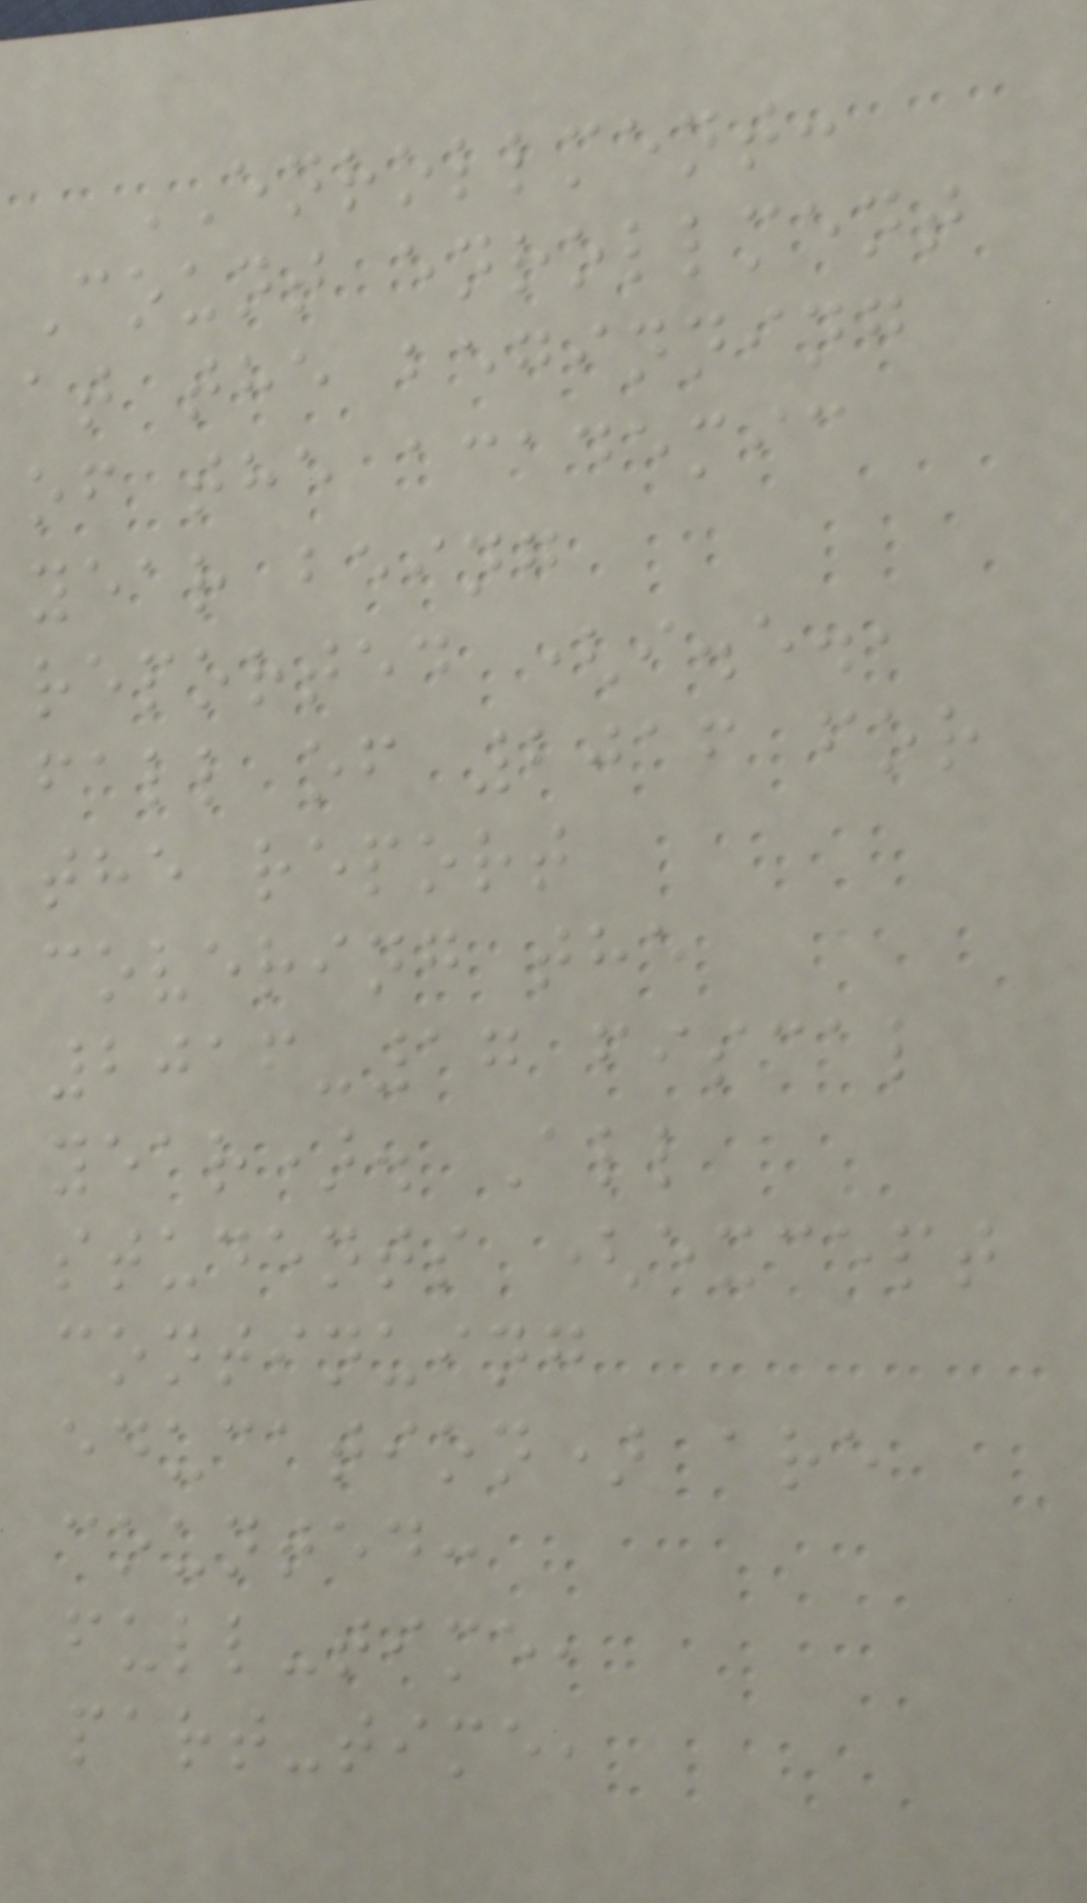ENROLLMENT:
Count enrollment
at the beginning
of the academic
year being
reported (i.e.,
fall of 2016 for
the report
covering the
2016-17 fiscal
year). All
students (except
continuing
education) are
counted:
full-time,
part-time,
